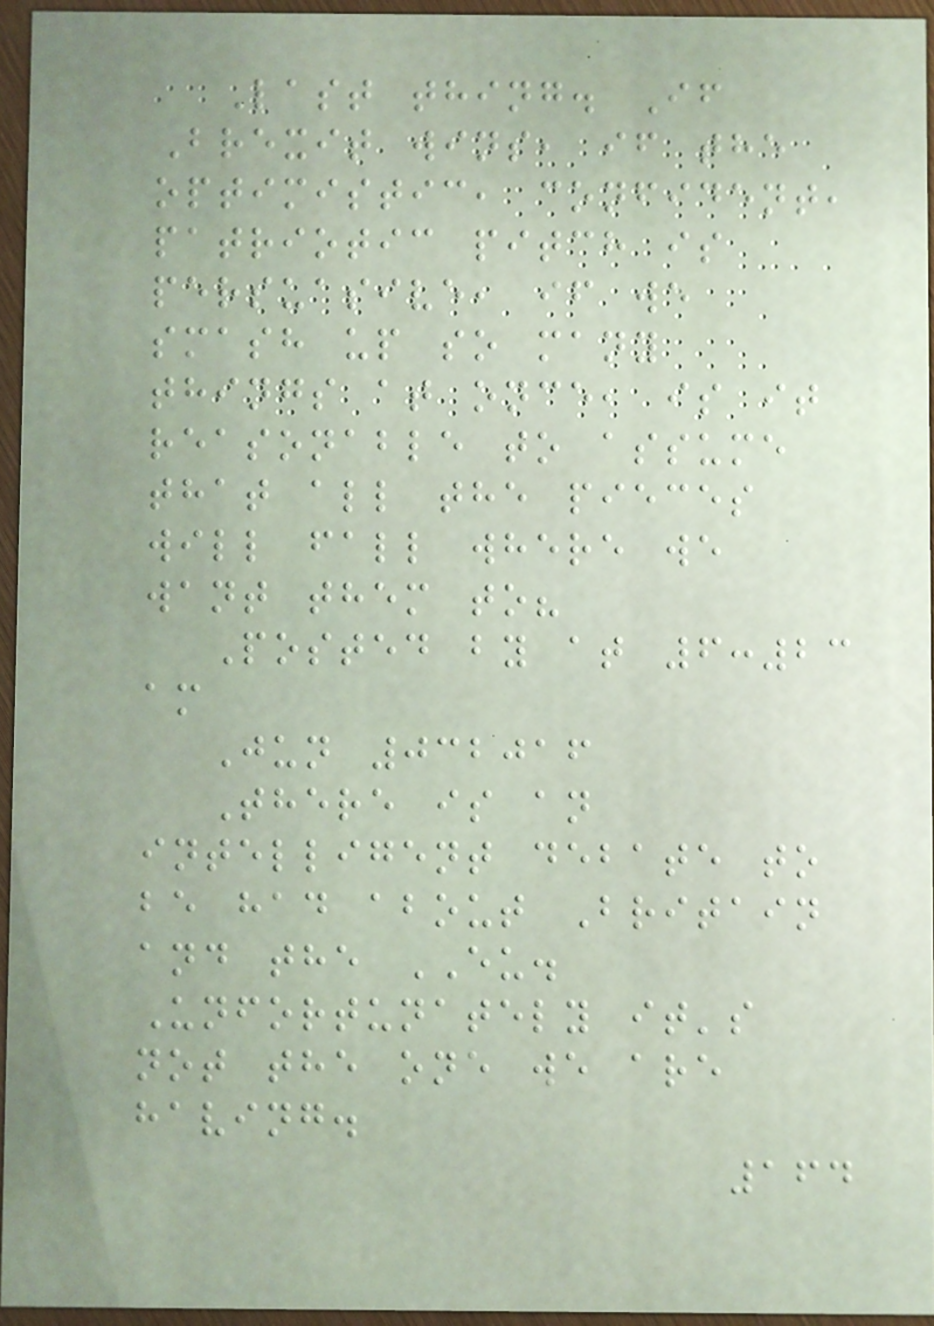Last thing. If
Brexit wins, if the
optimistic, confident,
patriotic pitch is
persuasive, if we
smash up so many
things at once, is it
reasonable to assume
that all the pieces
will fall where we
want them to?
Posted by at 6:23
am
Jun 032016
There is an
intelligent debate to
be had about Britain
and the EU.
Unfortunately it's
not the one we are
having.
164
